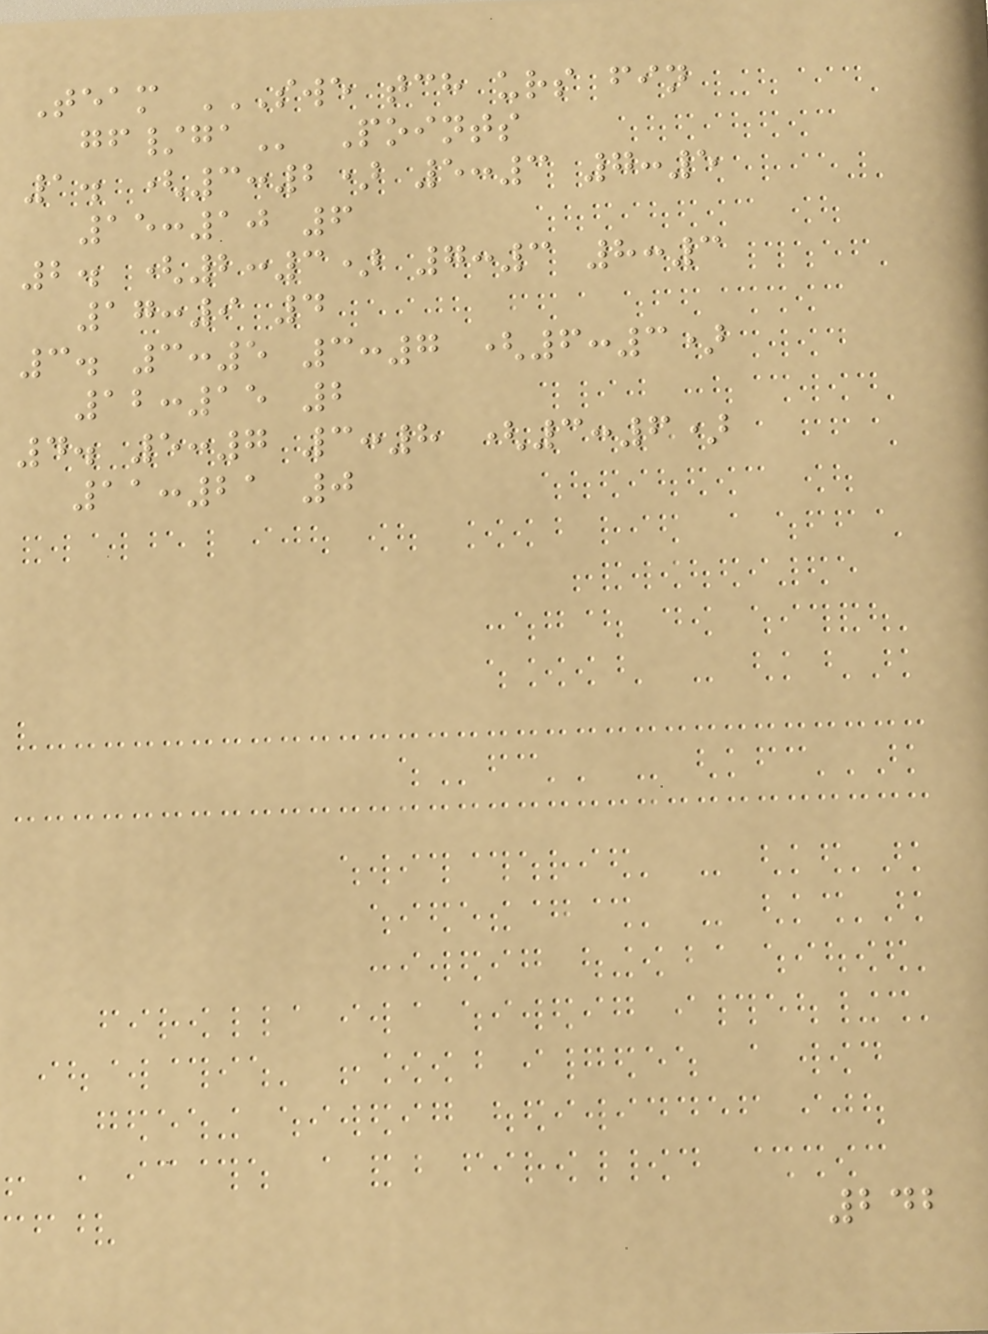Team SWE TCH URS FIN
GF/GA Points
1. (3:2) 5:3 7:5
15:10 6
2. (2:3) 7:3 8:3
17:9 4
3. 3:5 3:7 (6:3)
12:15 2
4. 5:7 3:8 (3:6)
11:21 0
242
